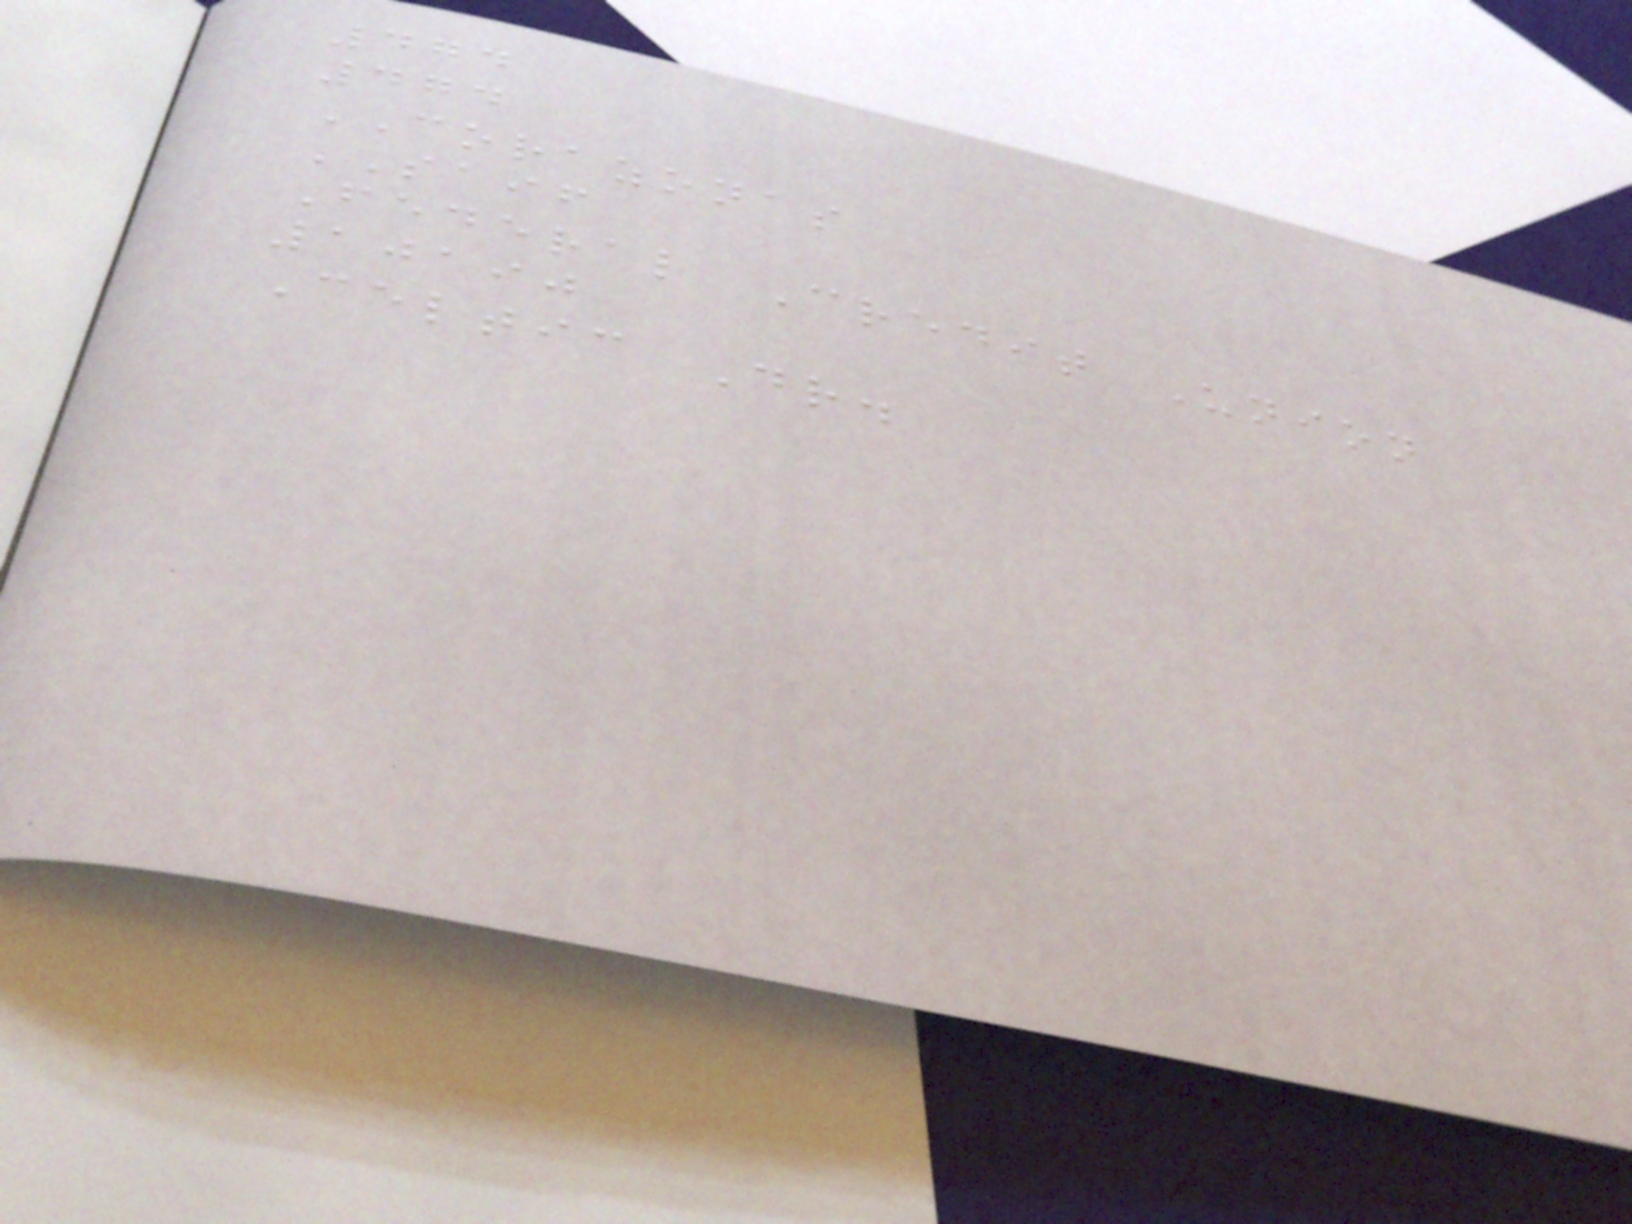474
474
CORAZONAS
SAIF
Federal Credit Union
10190
Celtic Dr.
